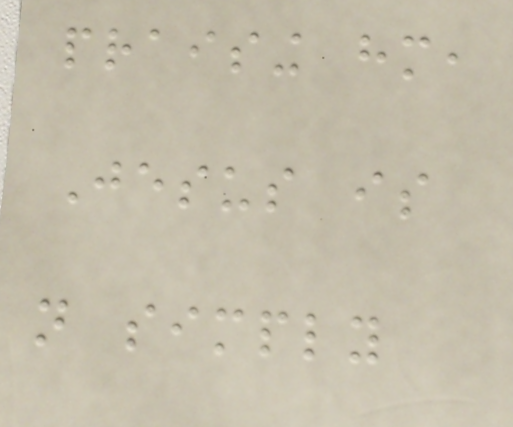praising him,
Jesus is
not simply
